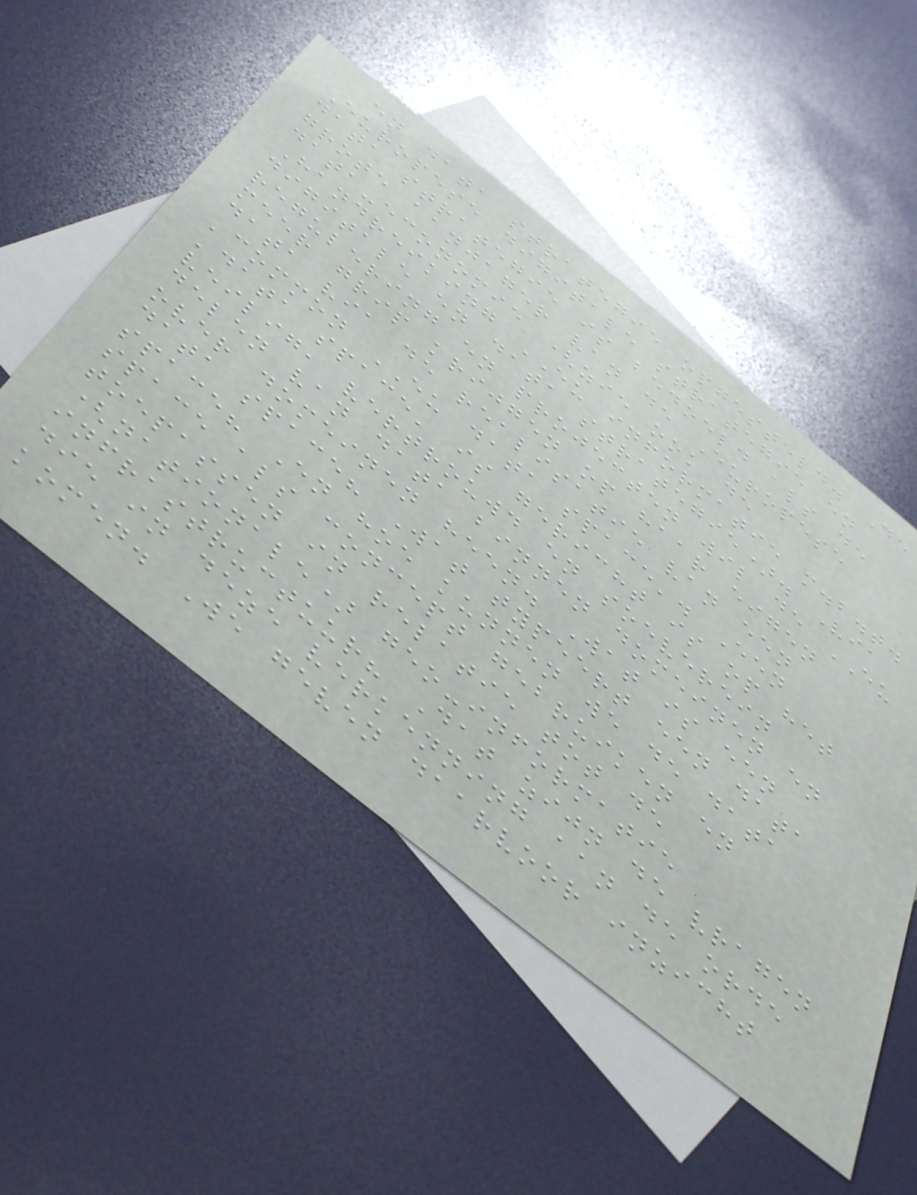en data strategie opgesteld. De
Europese digitale strategie en
data strategie is bedoeld als de
grote aanjager van de Europese
data-economie (zie ook de
Handreiking EU informatie m.b.t.
digitale en data strategie). Via
regulering en projecten wil de EU
meer grip krijgen op haar eigen
data via de realisatie van een
'common EU data space'. Een
'data space' is gericht is op het
veilig, vertrouwd en soeverein
delen van data binnen domeinen en
over domeinen heen. Wat is een
data space? Wat typeert een data
space? En hoe kunnen we de data
space als concept gebruiken en
toepassen in relatie tot de
(nationale) geo-informatie
infrastructuur? Dat zijn de vragen
die in deze verkenning aan de orde
komen. We geven daarvoor inzicht
